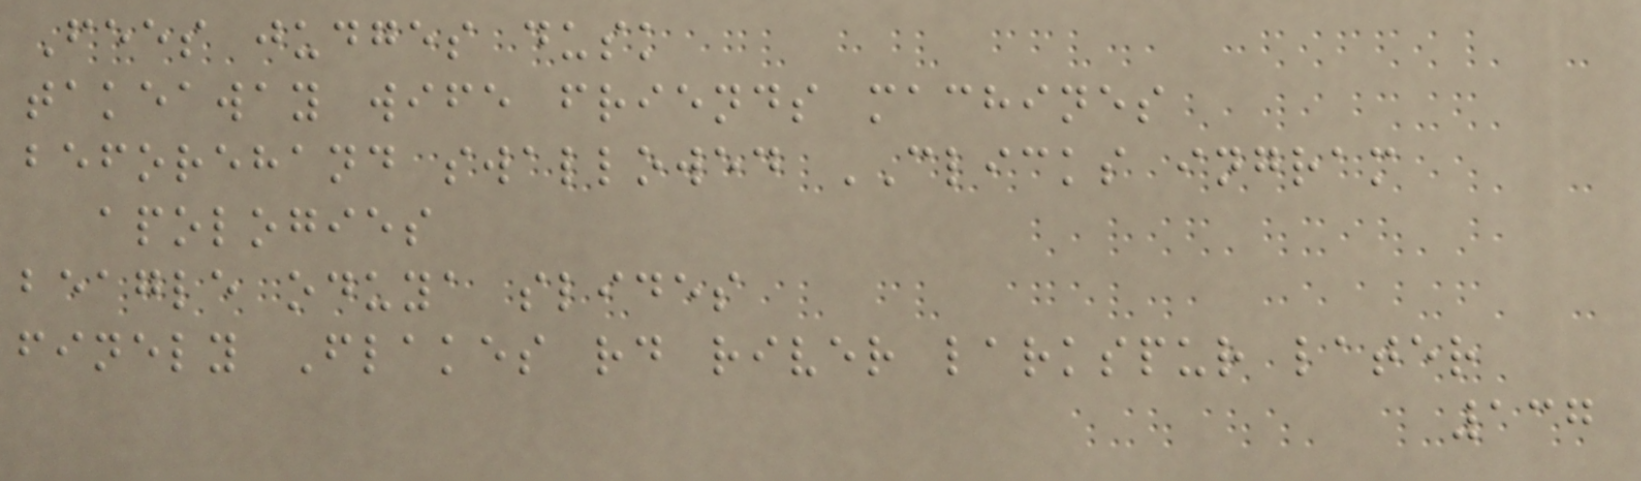Fees judges dusk
takeaway wife friends machines
beforehand swallowed CLICKS ingram
apologies
beagle oduya slides
finely Flakes rd river larkspur later
137
